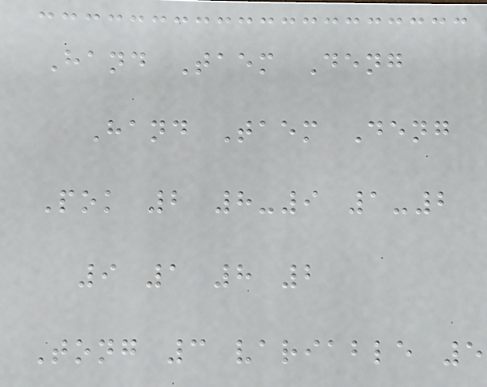Hand Taem Deng
Hand Taem Deng
Pok 2 8-9 1-2
9 1 8 2
Tong 3 variable 5
